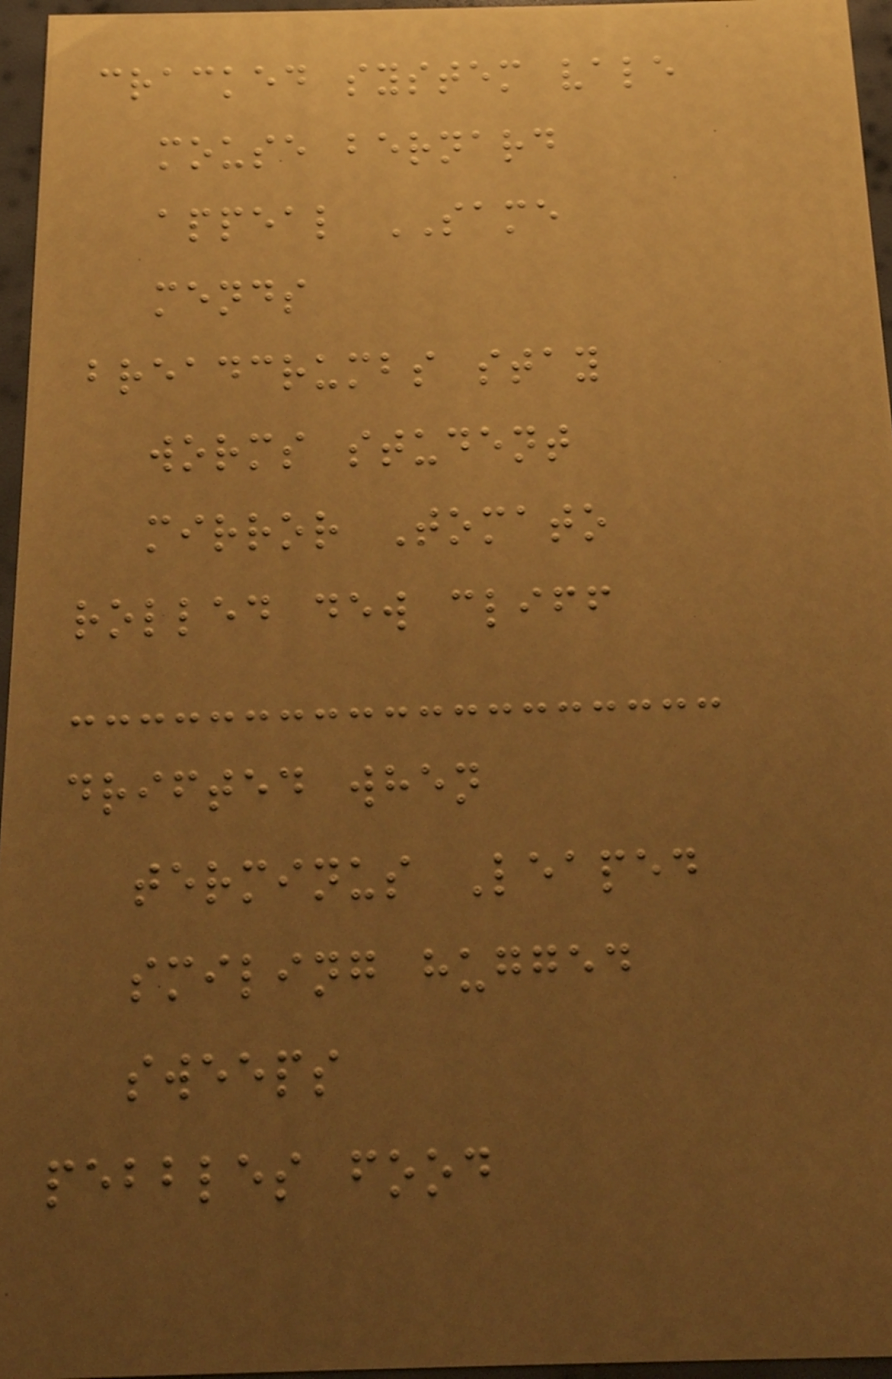cracked system vale
mouse bernard
appeal SAME
mends
breadcrumbs stay
worms student
mirror Tomato
rolled dew cliff
drifted when
terminus Leaped
smiling hugged
sweeps
pebbles food
